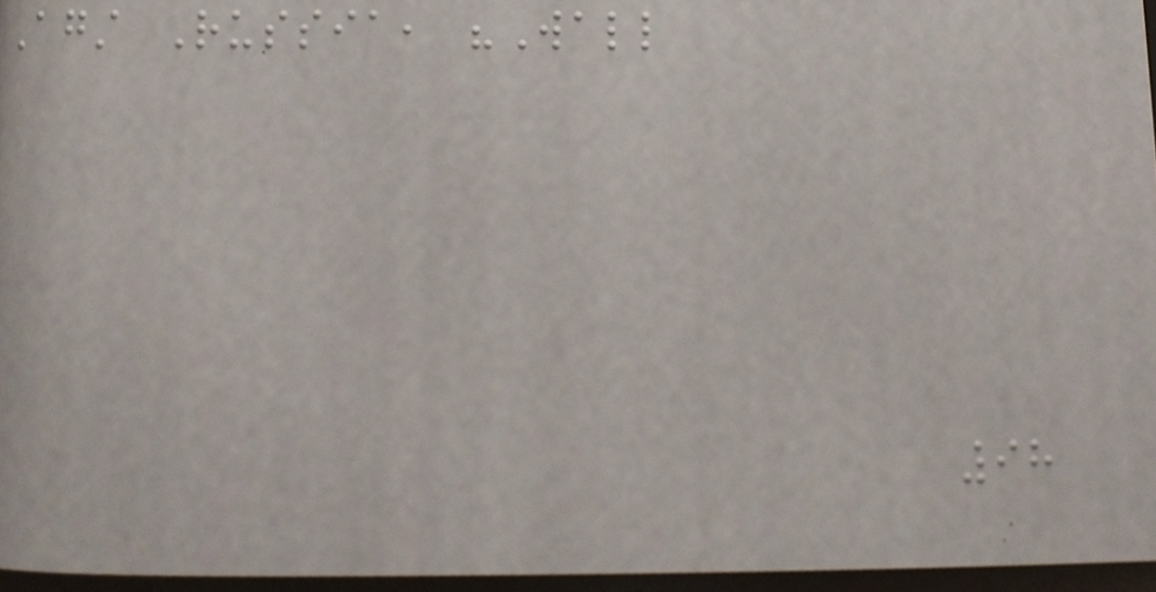Against Russia, "Wall
98
